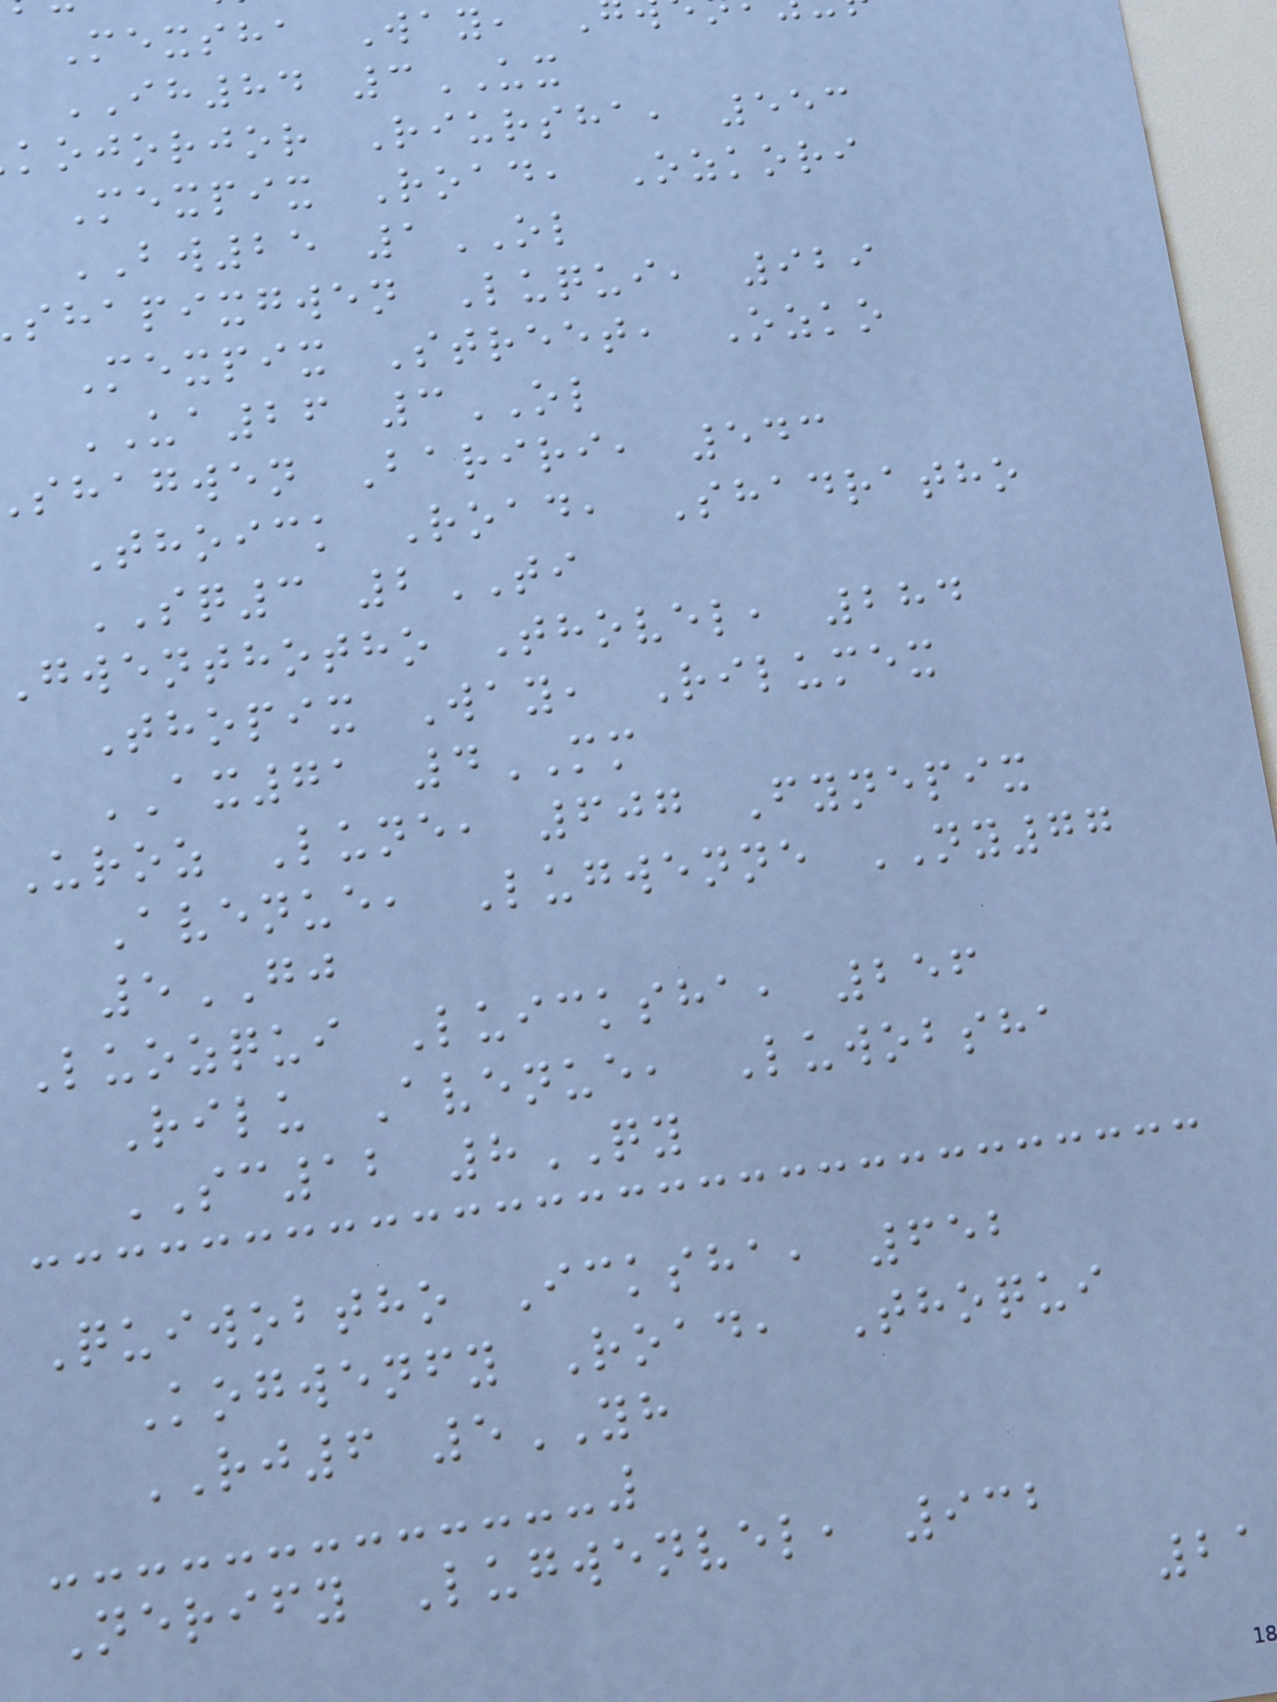Mexsha Way,
IH84 3UX
kojorjor Riursha, 553
Mexpix Road, Ozkori
BW25 1OL
shapixgwen Luqui, 929
Mexpix Street, Ozko
UA26 3OL
shagwen Bariri, 543
Thoick Road, Shadratho
SQ3 2TI
gwenthotho Thovel, 284
Thopix Way, Rilumex
AX71 4MM
Uroz Lune, 607 Fynepix
Avenue, Lugwenne NY77
5GJ
Luozqui Luicksha, 256
Rilu Avenue, Luwobsha
SC12 8QY
Quiwobtho Icksha, 652
Kogwenfy Road, Thoqui
RJ6 5YH
Nerify Lugwenvel, 932
21
